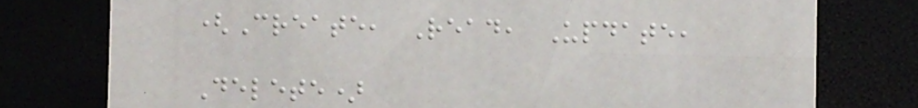(Create, Read, Update,
Delete)
